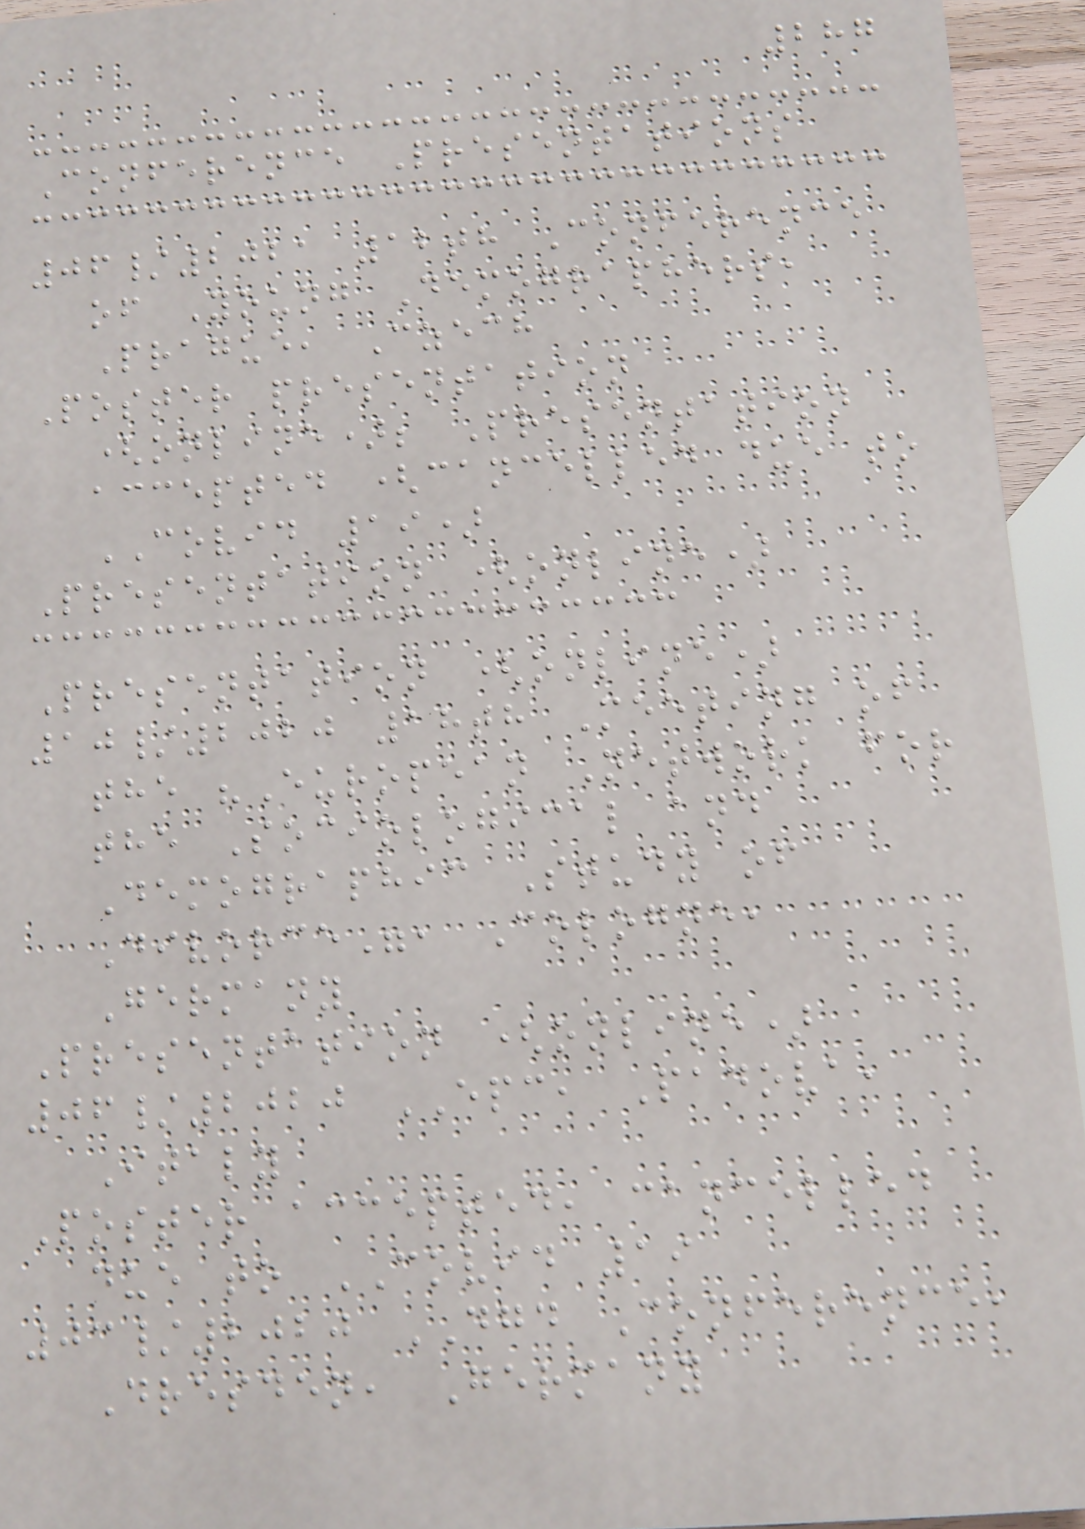287
Conference Presentations
06/2021 12th Conference
of Young Demographers,
Prague, Czech
Poster presentation
(online); Presentation
accepted (cancelled due to
COVID 19)
Presentation (online)
Presentation (online)
10/2020 18th Meeting of
the "European Network for
the Sociological and
Demographic Study of
Divorce", Cologne,
Germany
Presentation (online)
06/2020 EPC, Padova,
Italy
Poster accepted, cancelled
due to COVID 19
03/2020 DGD Conference,
Dresden, Germany
